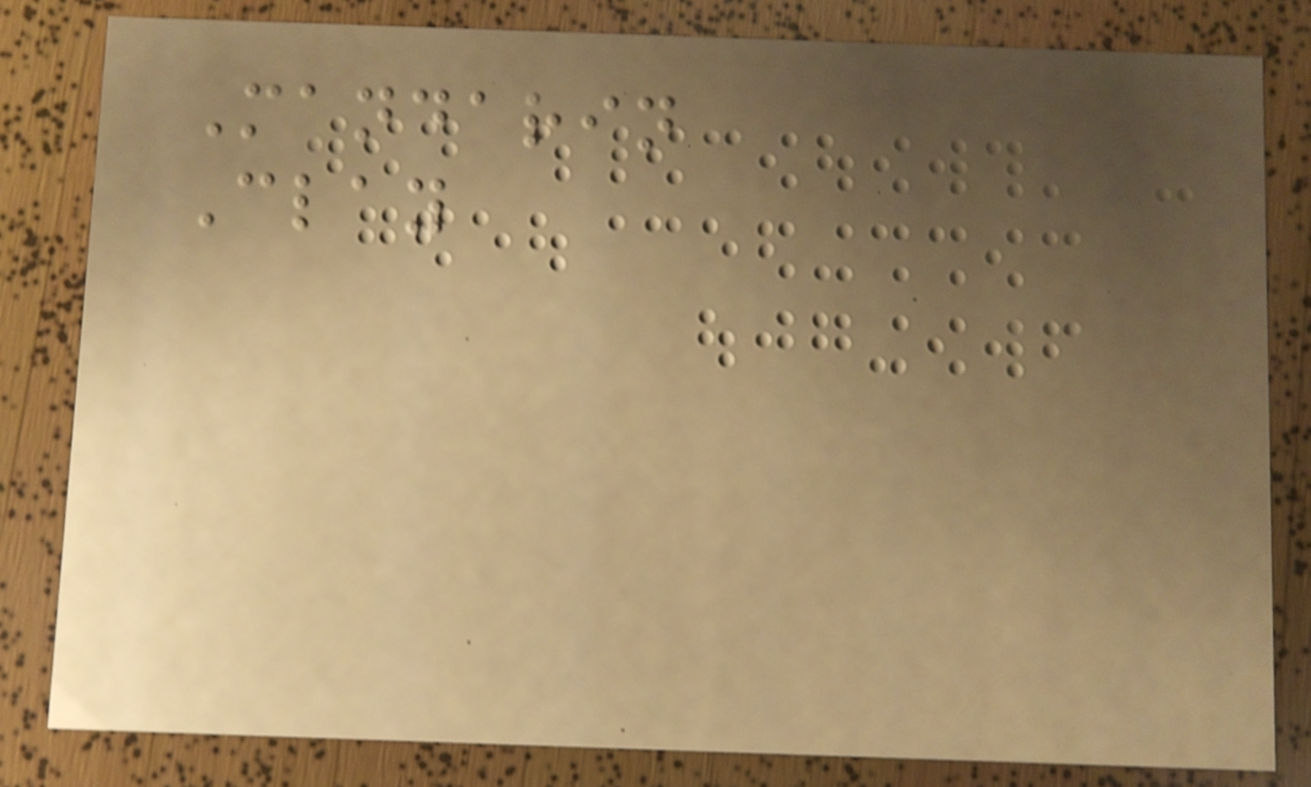Mandarin
Clay
